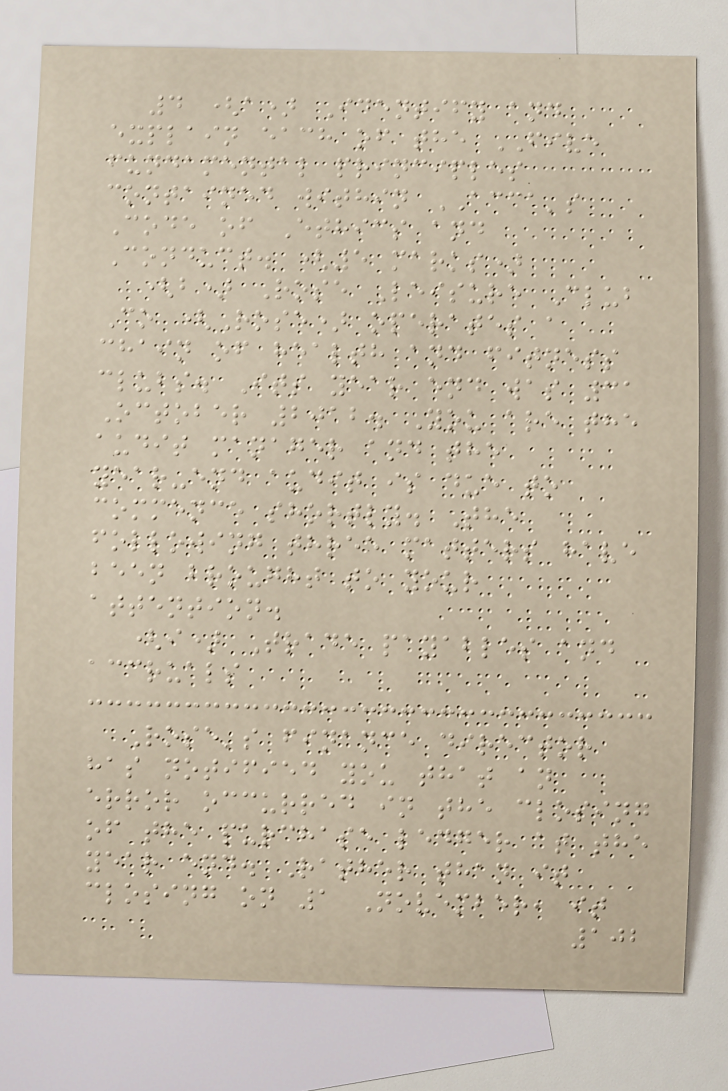4 (a) Identify and
explain each of the FIVE
fundamental principles
contained within ACCA's
Code of Ethics and
Conduct. (5 marks)
(b) Rose Leisure Club
Co (Rose) operates a
chain of health and fitness
clubs. Its year end was 31
October 2012. You are the
audit manager and the
year-end audit is due to
commence shortly. The
following three matters have
been brought to your
attention.
(i) Trade payables and
accruals
Rose's finance director
has notified you that an
error occurred in the closing
of the purchase ledger at the
year end. Rather than it
closing on 1 November, it
102
